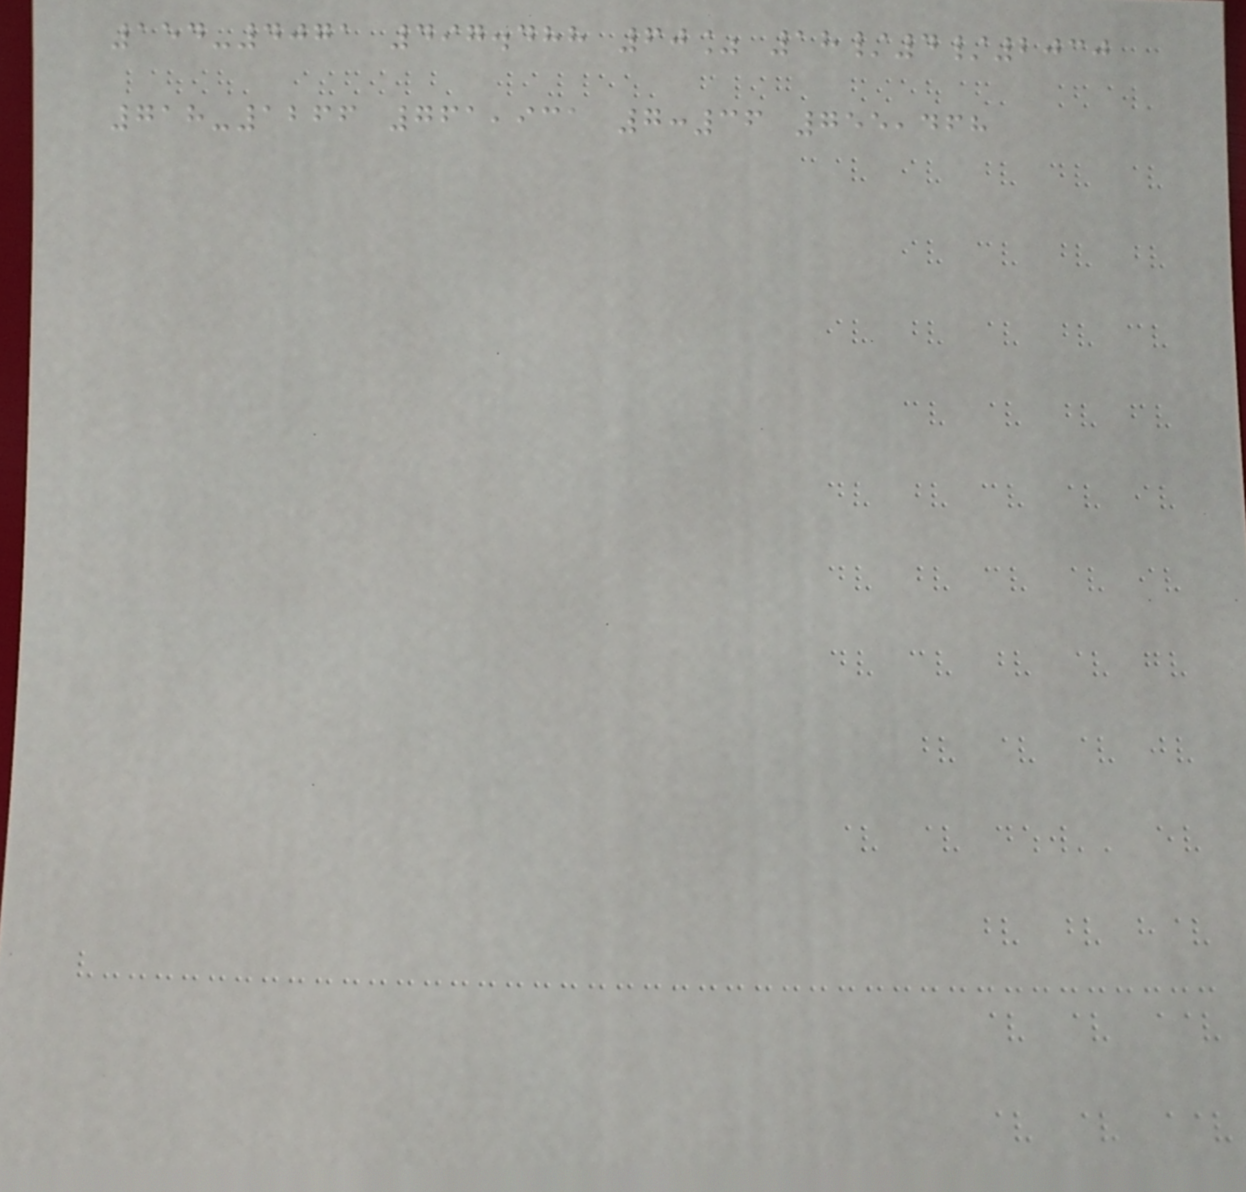154-4071 497.488 60% 18/4/2030
718-1266 761,931 7:36 755,468
